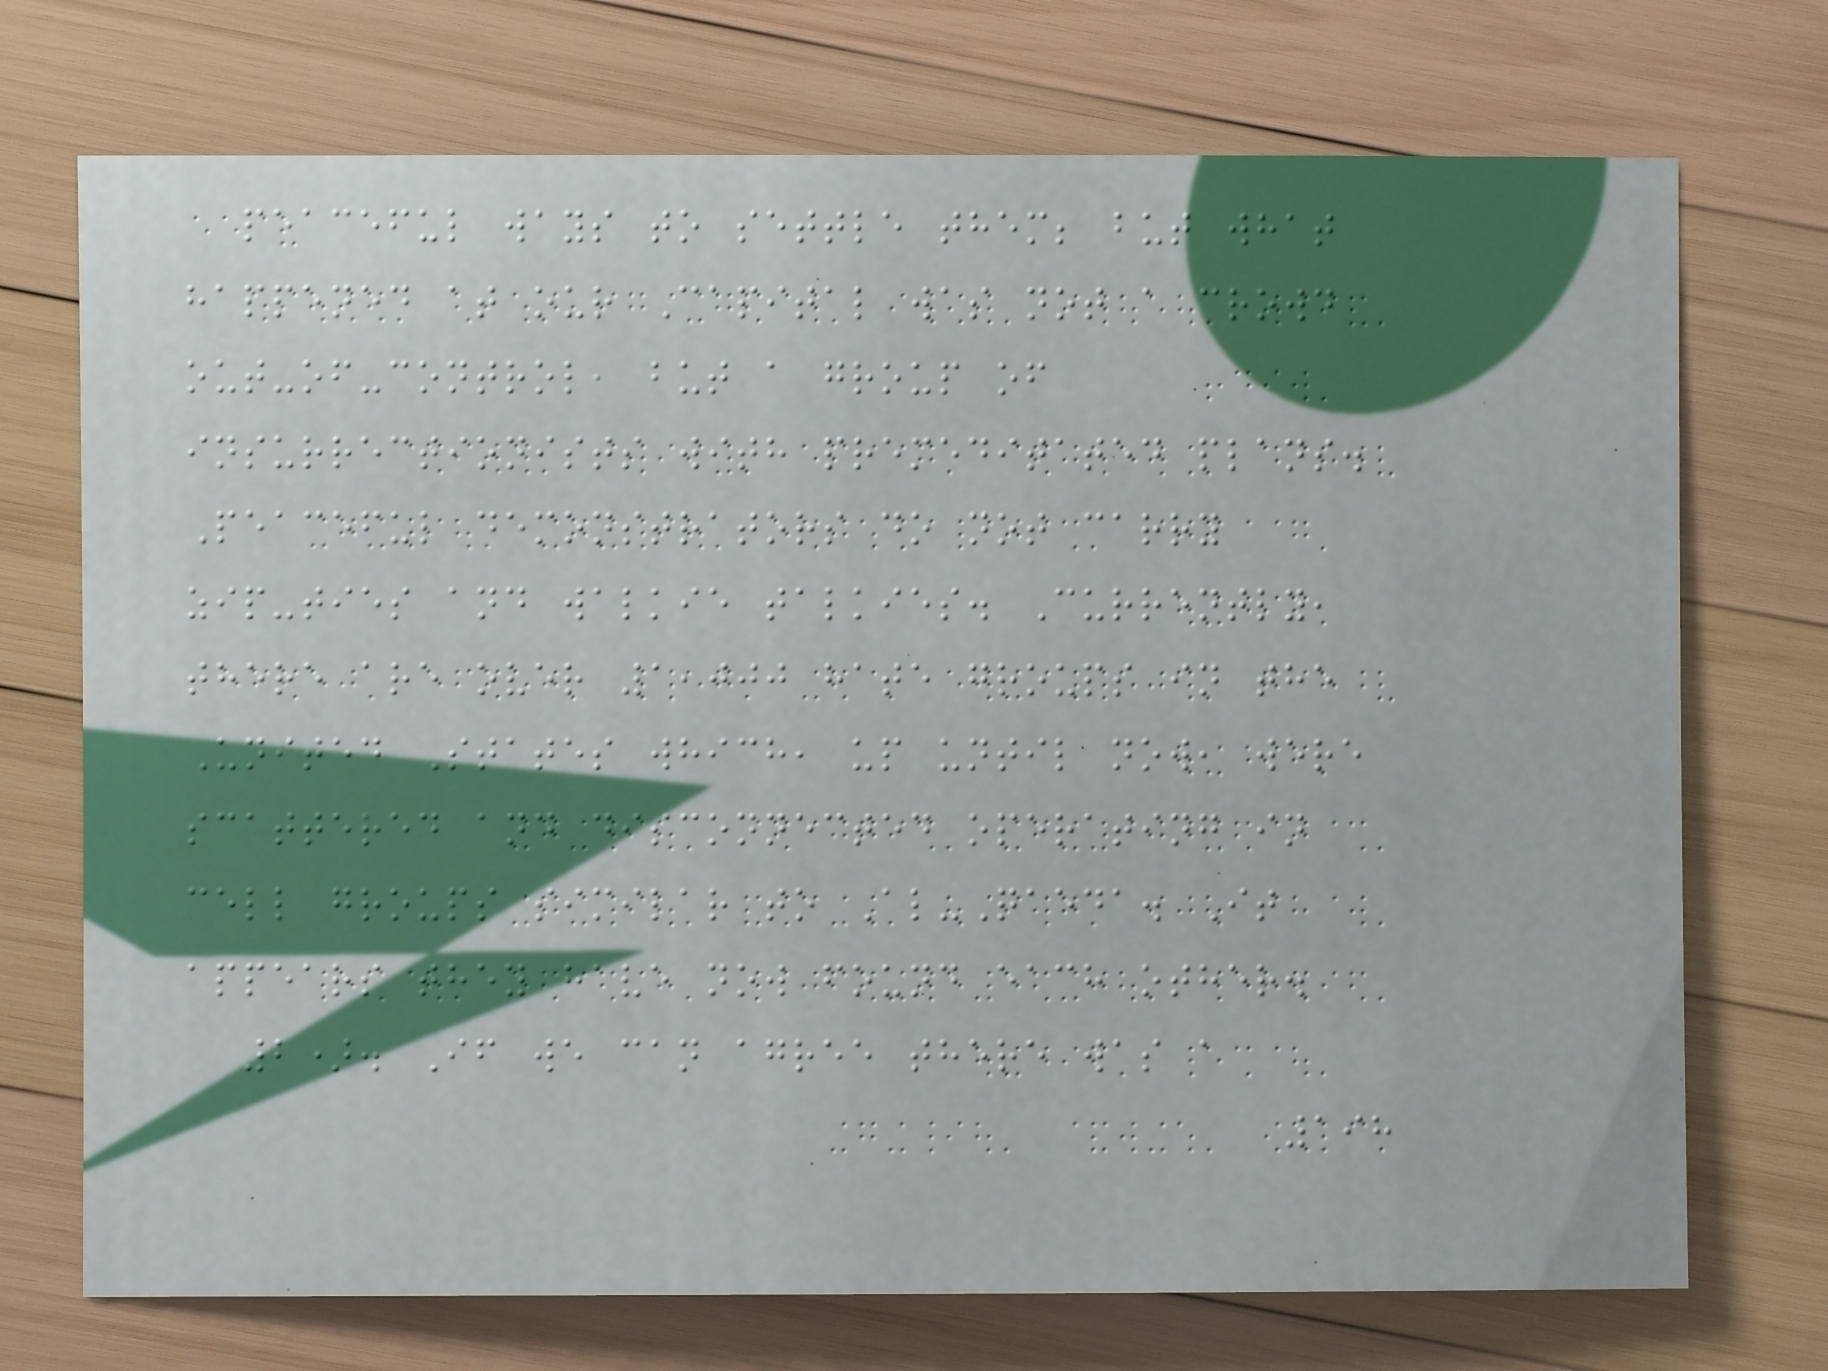peaceful ways to settle them; but what
happened at our Capital was not a crowd
out-of-control, but a group of
insurrectionists with premeditated plans.
Peaceful demonstrators do not carry
zip-ties and walkie talkies. Currently,
there are over 1,000 hate groups in the
United States which, up until now, were
scattered and disconnected operating in
cell groups similar to Al-Qaeda. It
appears they have now found each other.
2). If we can agree there was a
198
